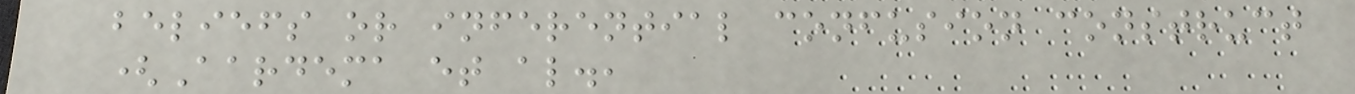beliefs or inferential confusion construct
(Aardema et al.,
